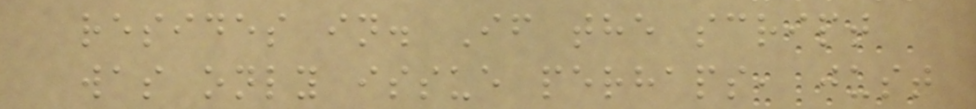resides in. If the script
was only issue perhaps, just
